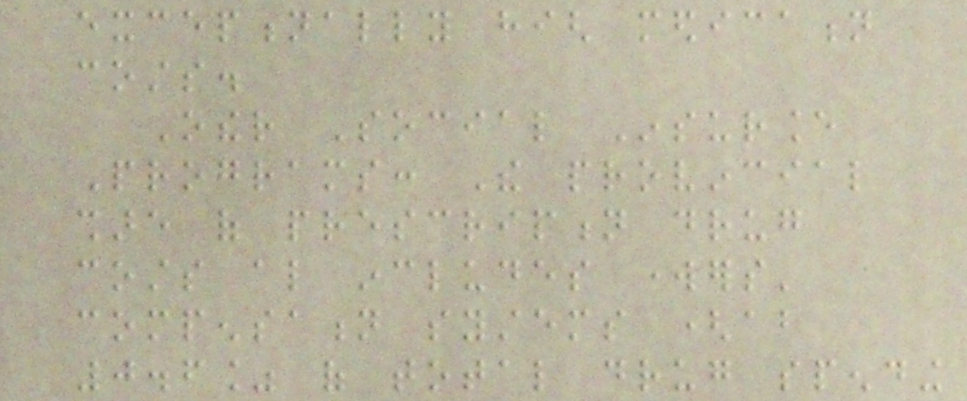exceptionally high medication
costs.
Other Social Insurance
Programs: The provincial
share of prescription drug
costs also includes workers'
compensation systems (about
0.6% of total drug spending
